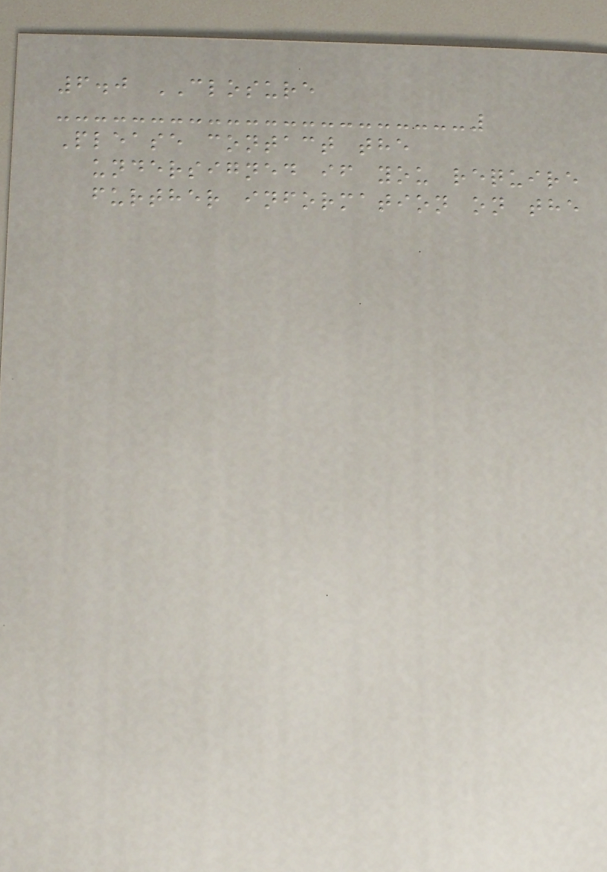6.0 CLOSURE
Please contact the
undersigned if you require
further information on the
